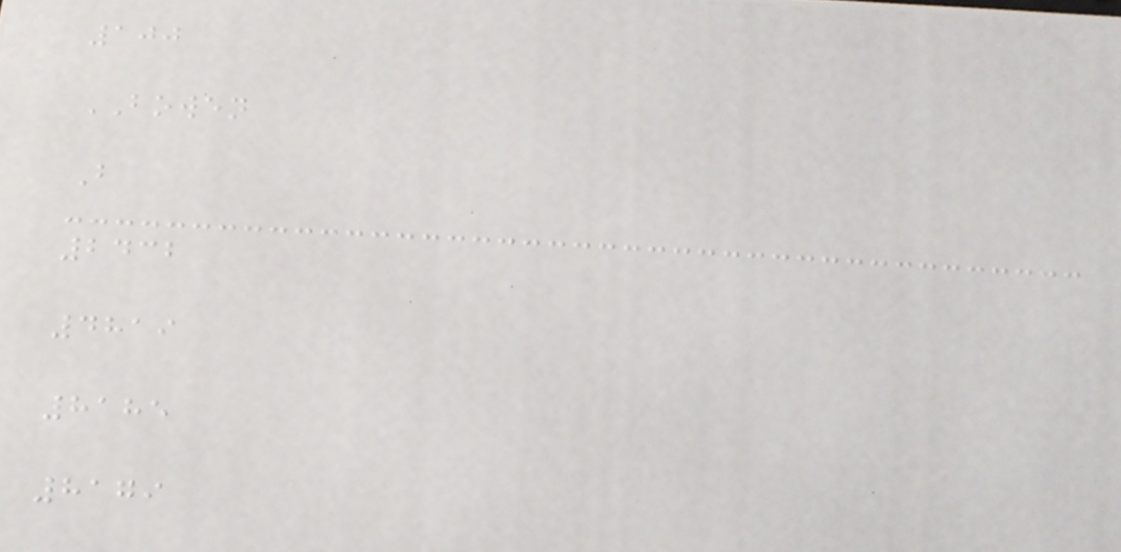100
BOWEN
B
2432
4819
8185
8179
